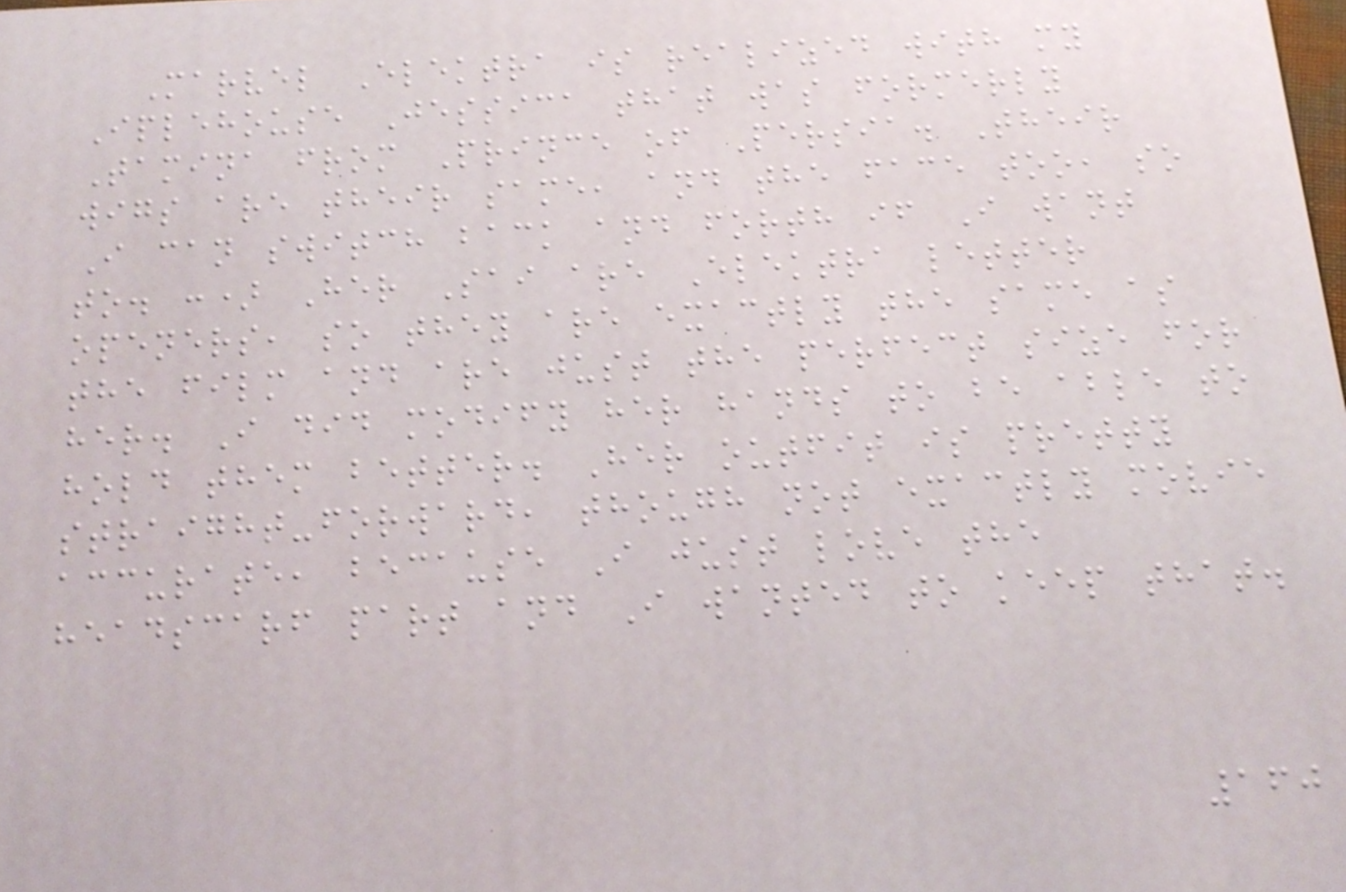Marvel Elektra is realized with my
Iplehouse Jessica that was formerly
Tamina from Prince of Persia. Their
wigs are their same, and the face too, so
I can switch back and forth if I want
to. :) Her Sai are Elektra letter
openers, so they are exactly the same as
the film and are just the perfect size for
her. I did modify her hands to be able to
hold them better. Her outfit is pretty
straight-forward, though not exactly movie
accurate, because I just love the
headscarf part and I wanted to keep that.
160
